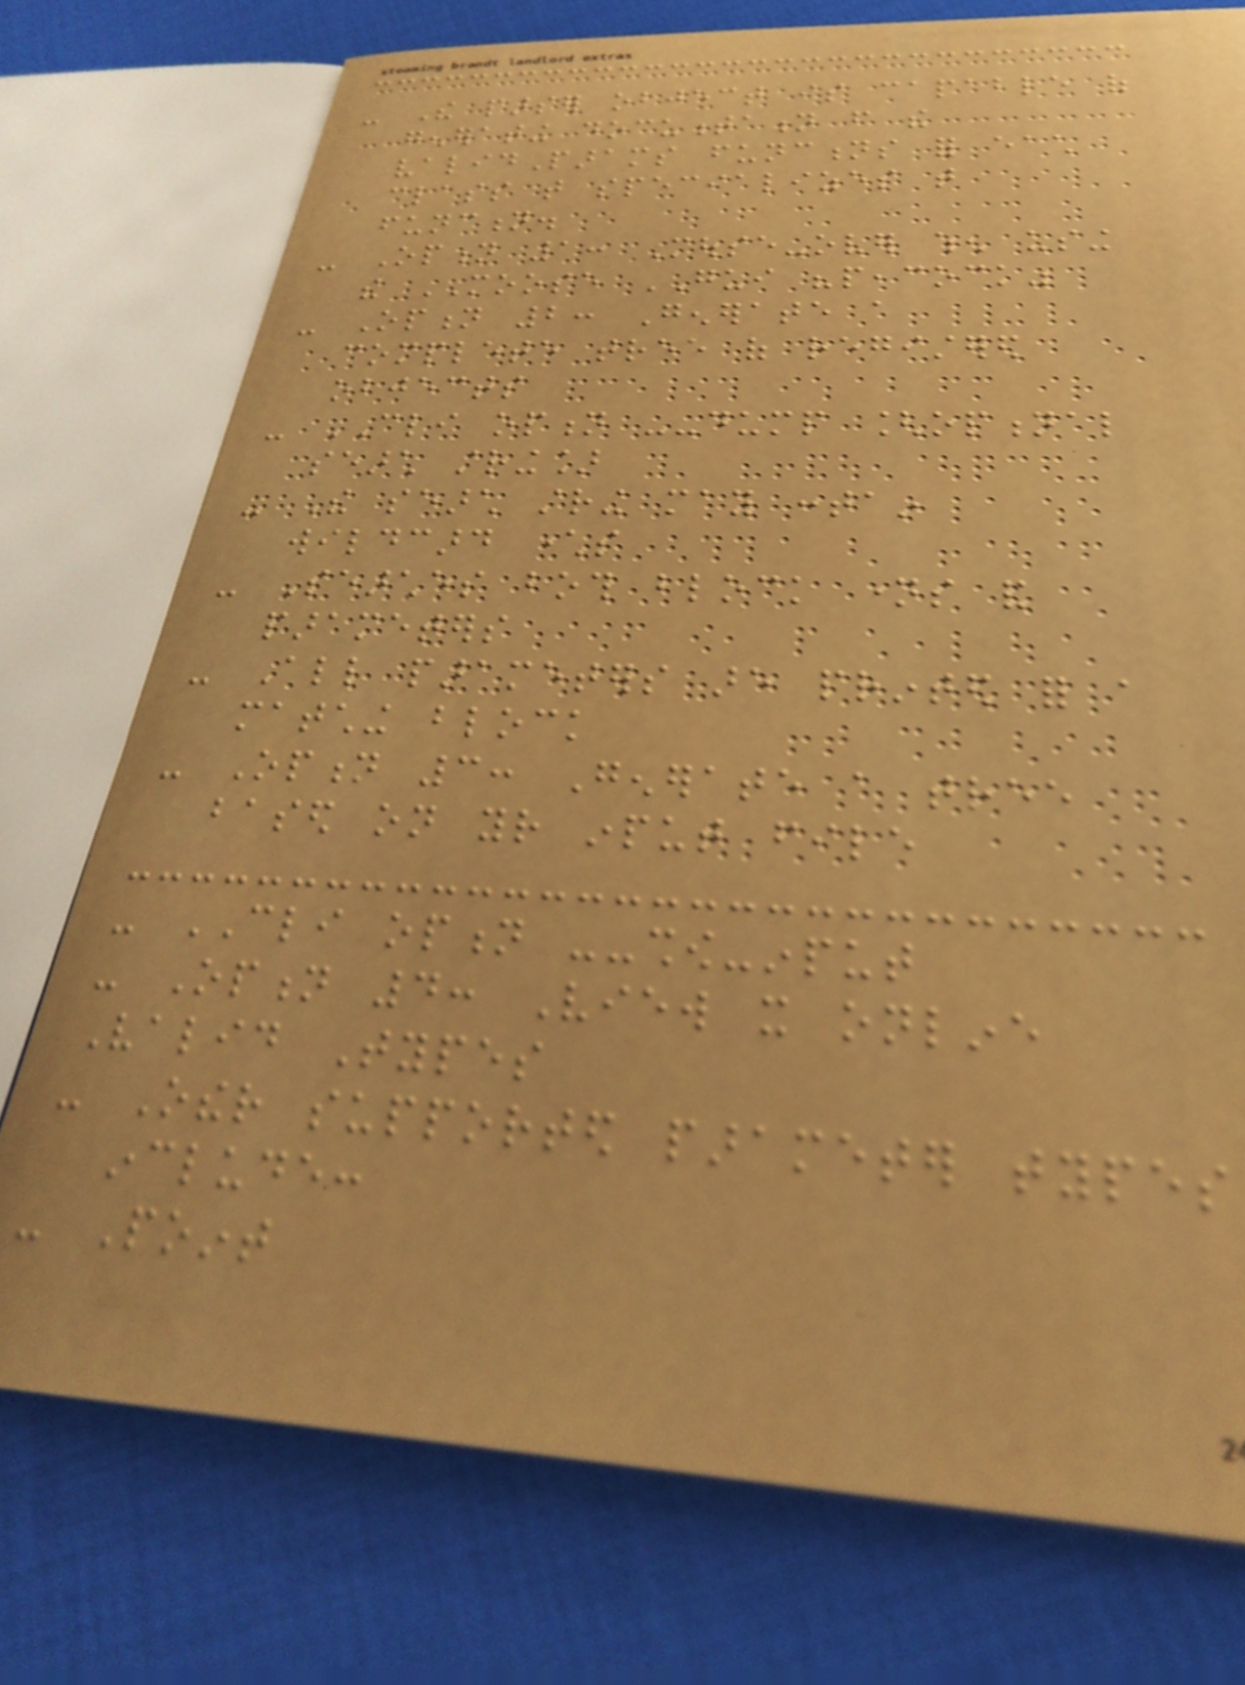- The parser object is capable of
generating documentation from the
validParams functions for each
class that specializes that
function.
- Option 1: Mouse-over when using
the MOOSE GUI "peacock"
- Option 2: Generate a
complete tree of registered
objects
- CLI option --dump [optional
search string]
- The search string may contain
wildcard characters
- Searches both block names and
parameters
- All parameters are printed for a
matching block
- Option 3: Generate a tree
based on your input file
- CLI option --show-input
- Option 4: View it online
Valid Types
- Other supported parameter types
include:
- Point
